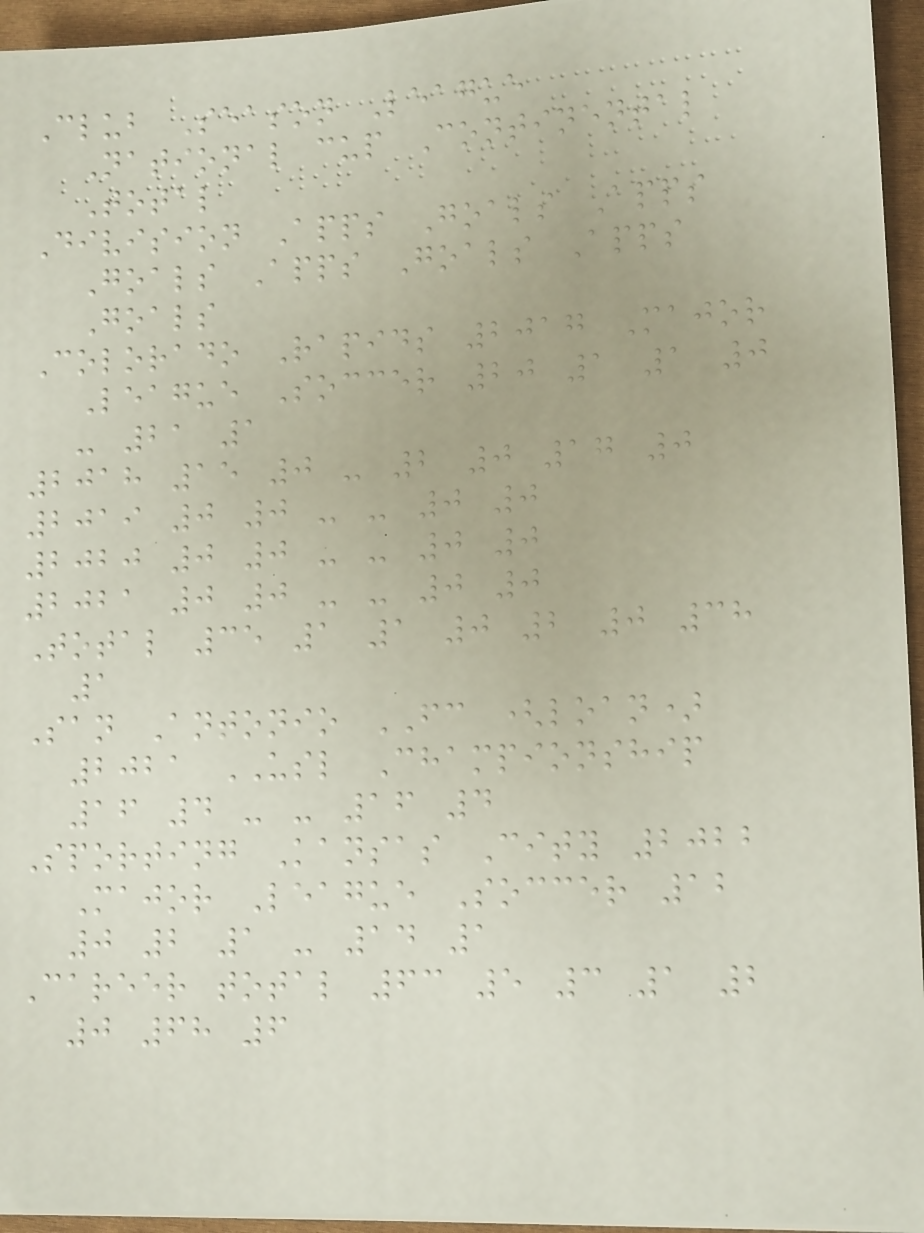Club Season League
National cup Continental
Total
Division Apps Goals Apps
Goals Apps Goals Apps
Goals
Colorado Rapids 2017 Major
League Soccer 20 1 1 0
- 21 1
2018 15 0 - 2 0 17 0
2019 0 0 - - 0 0
2020 0 0 - - 0 0
2021 0 0 - - 0 0
Total 35 1 1 0 2 0 38
1
San Antonio FC (loan)
2021 USL Championship
16 4 - - 16 4
Sporting Kansas City 2022
Major League Soccer 12
0 2 1 - 14 1
Career total 63 5 3 1 2
0 68 6
